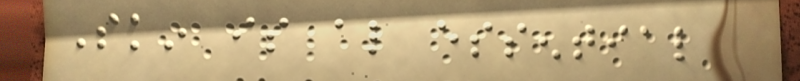Skin is also essential
